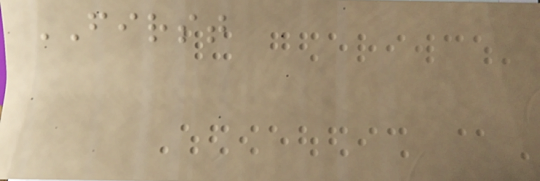FIRST
